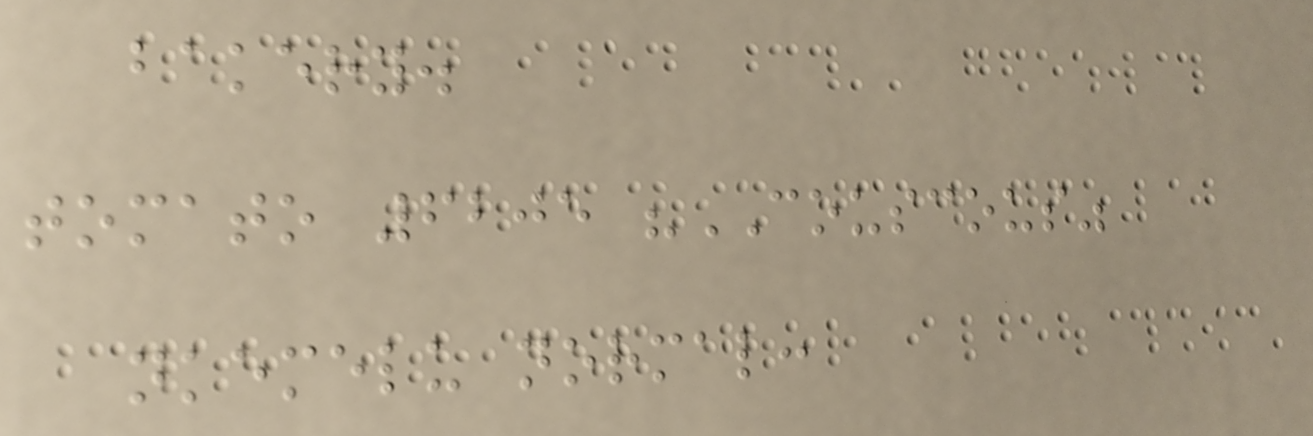bakery.
tomato 6205 "COUSCOUS"
nkemelu normal:
